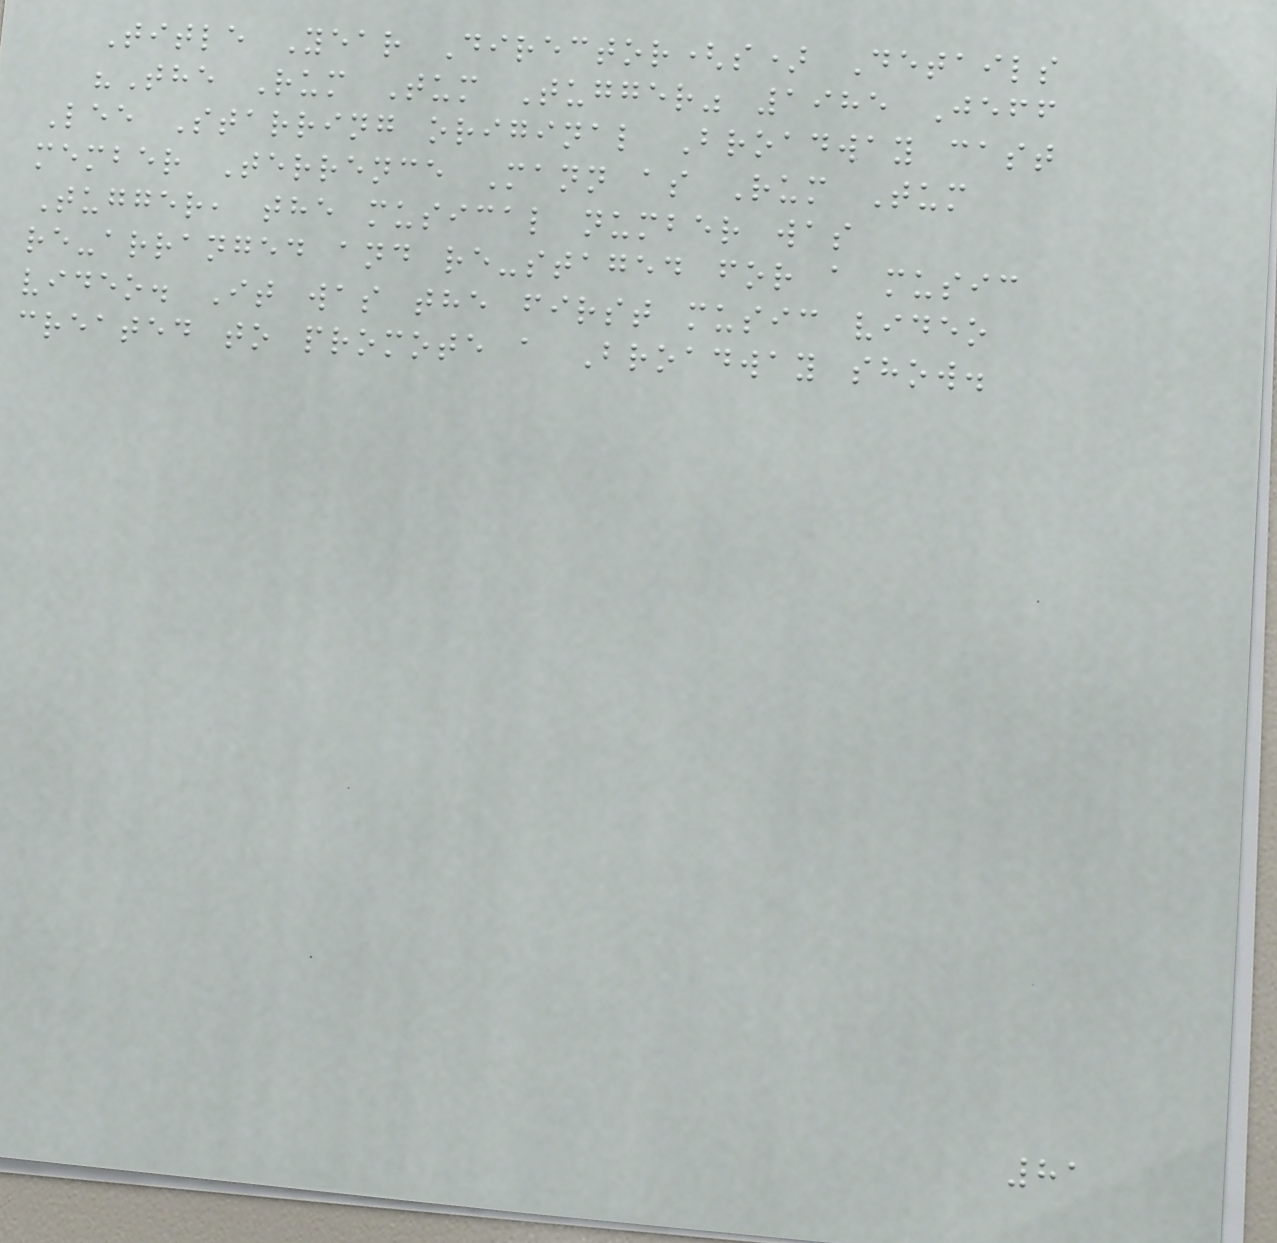Title Year Director(s) Details
"The Rum Tum Tugger" 1985 Jeff
Lee Starring original Broadway cast
member Terrence Mann as Rum Tum
Tugger, the musical number was
re-arranged and re-staged for a music
video. It was the first music video
created to promote a Broadway show.
81
